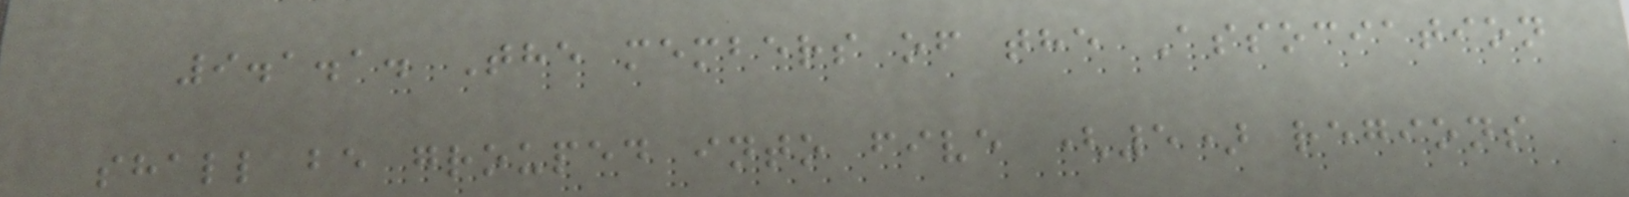9.1.1. The members of the Association
shall be grouped into five (5) regions
